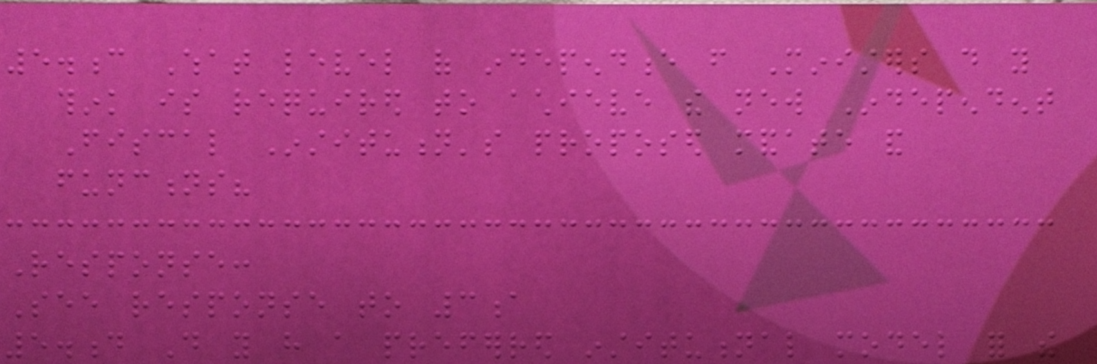5.c What level of independence from Ministers do you
think is required to achieve the new Independent
Fiscal Institution's proposed mandate and
functions?
Response:
See response to 3a
5.d Do you have a preferred institutional model for the
